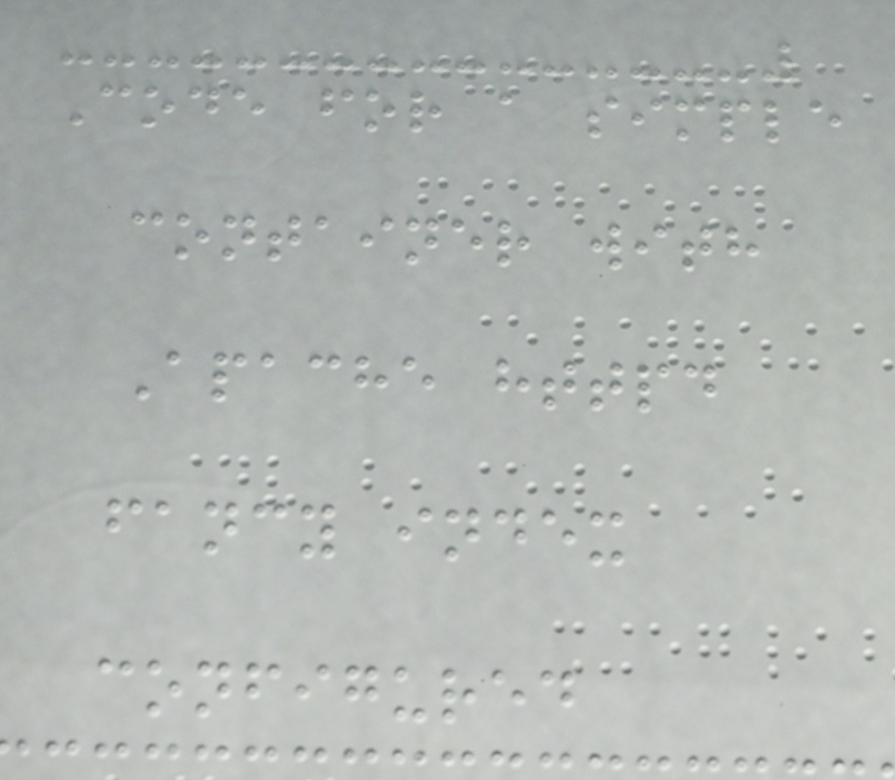Code for a simple
container with
Apache httpd
fancy index
configured
